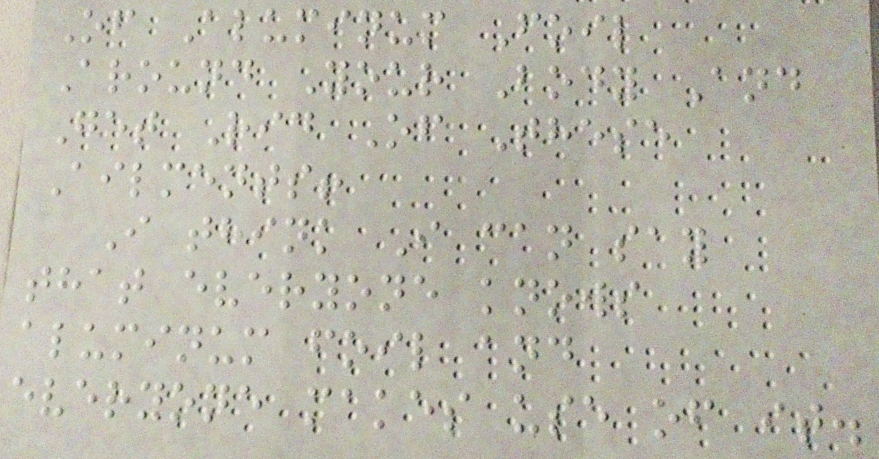Of Aluminum Foil
Around Your Body And
Get Rid Of These
Ailments!
I think I can say
that everyone knows
aluminum foil and
everyone makes use of it.
